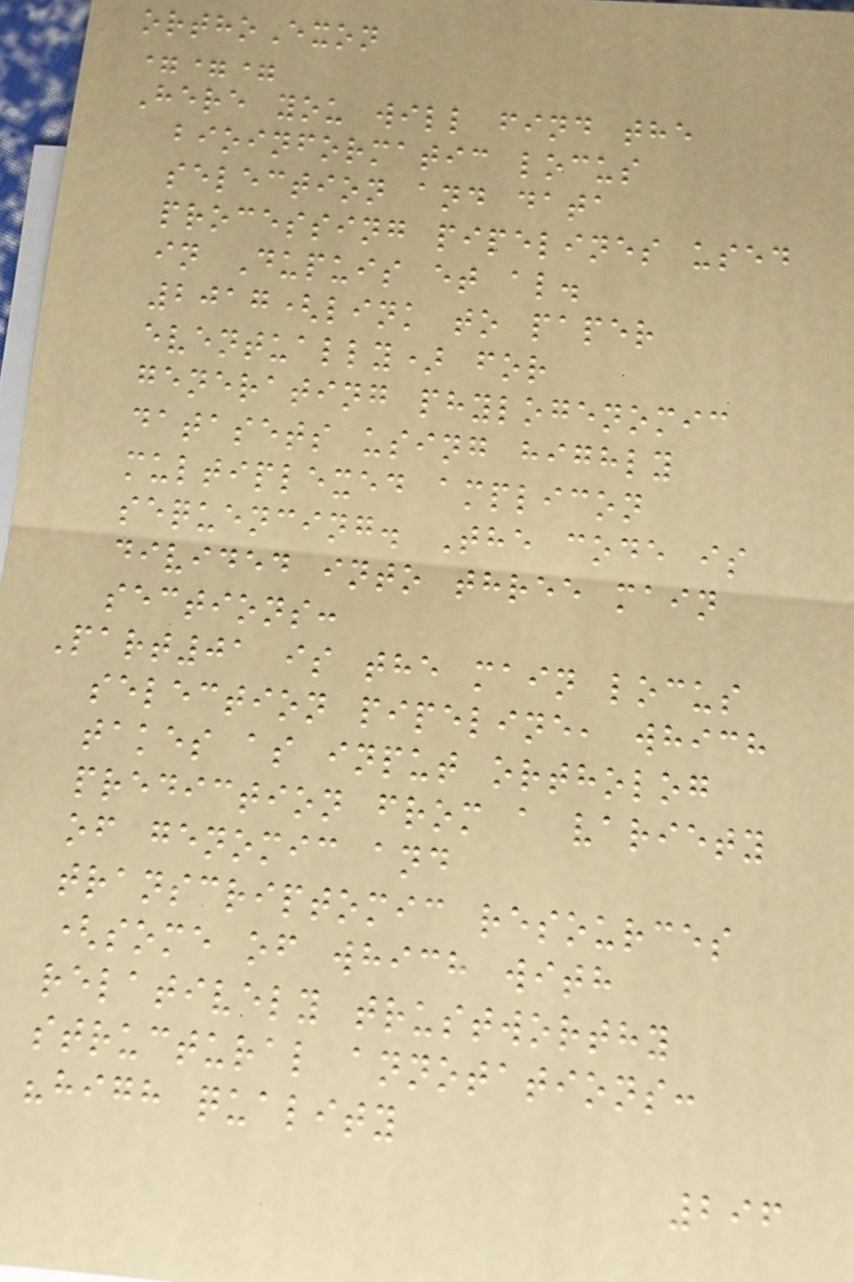orthoExon
===
Here you will find the
bioinformatic locus
selection and data
processing pipelines used
in Dupuis et al.
2017(link to paper
eventually) for
generating phylogenomic
datasets using highly
multiplexed amplicon
sequencing. The code is
divided into three main
sections:
Part01 is the main locus
selection pipeline, which
takes as input ortholog
prediction from a variety
of genomic and
transcriptomic resources
(some of which with
relatively trustworthy
structural annotations:
"high quality
296
